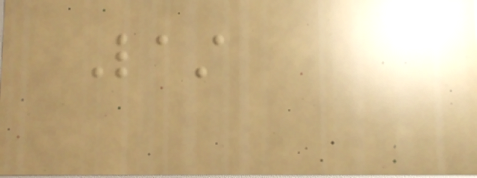Last
